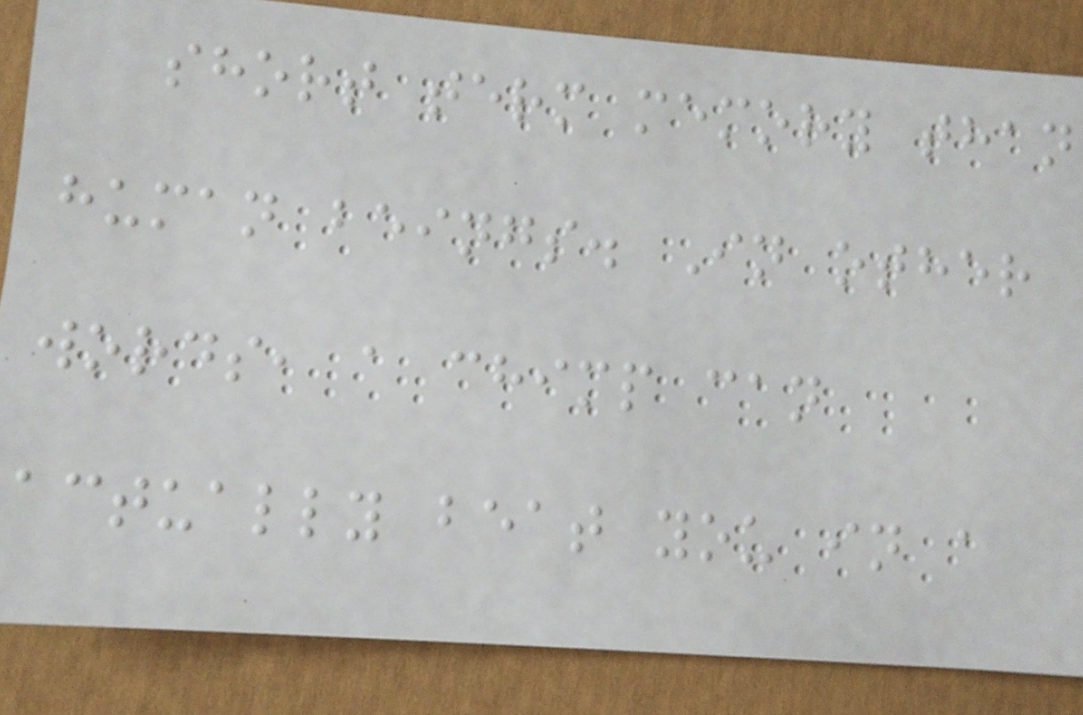short term memory than
human beings. In other
words, a chimp can
actually beat you in a
